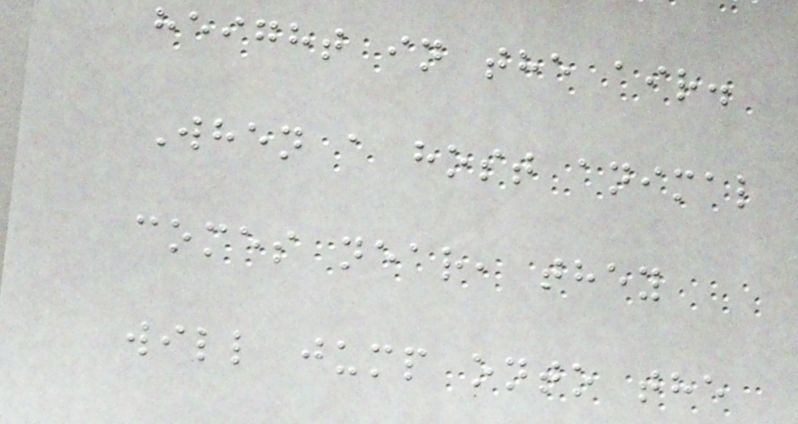height in the air.
When a host animal
comes near, they
will jump onto the
